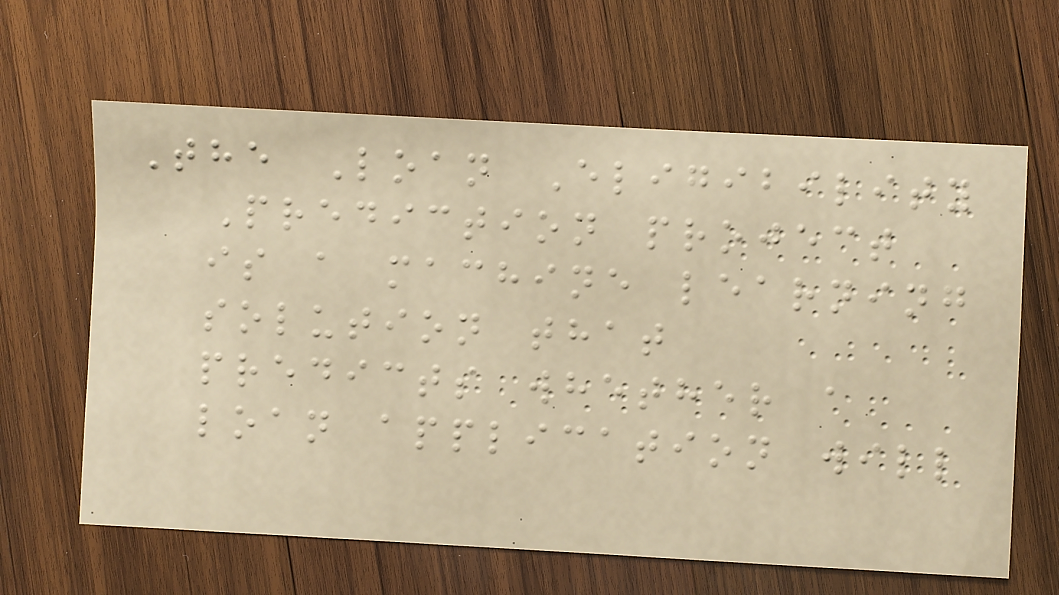The Loan Eligibility
Prediction project
is a machine learning
solution that
predicts whether a
loan application will
